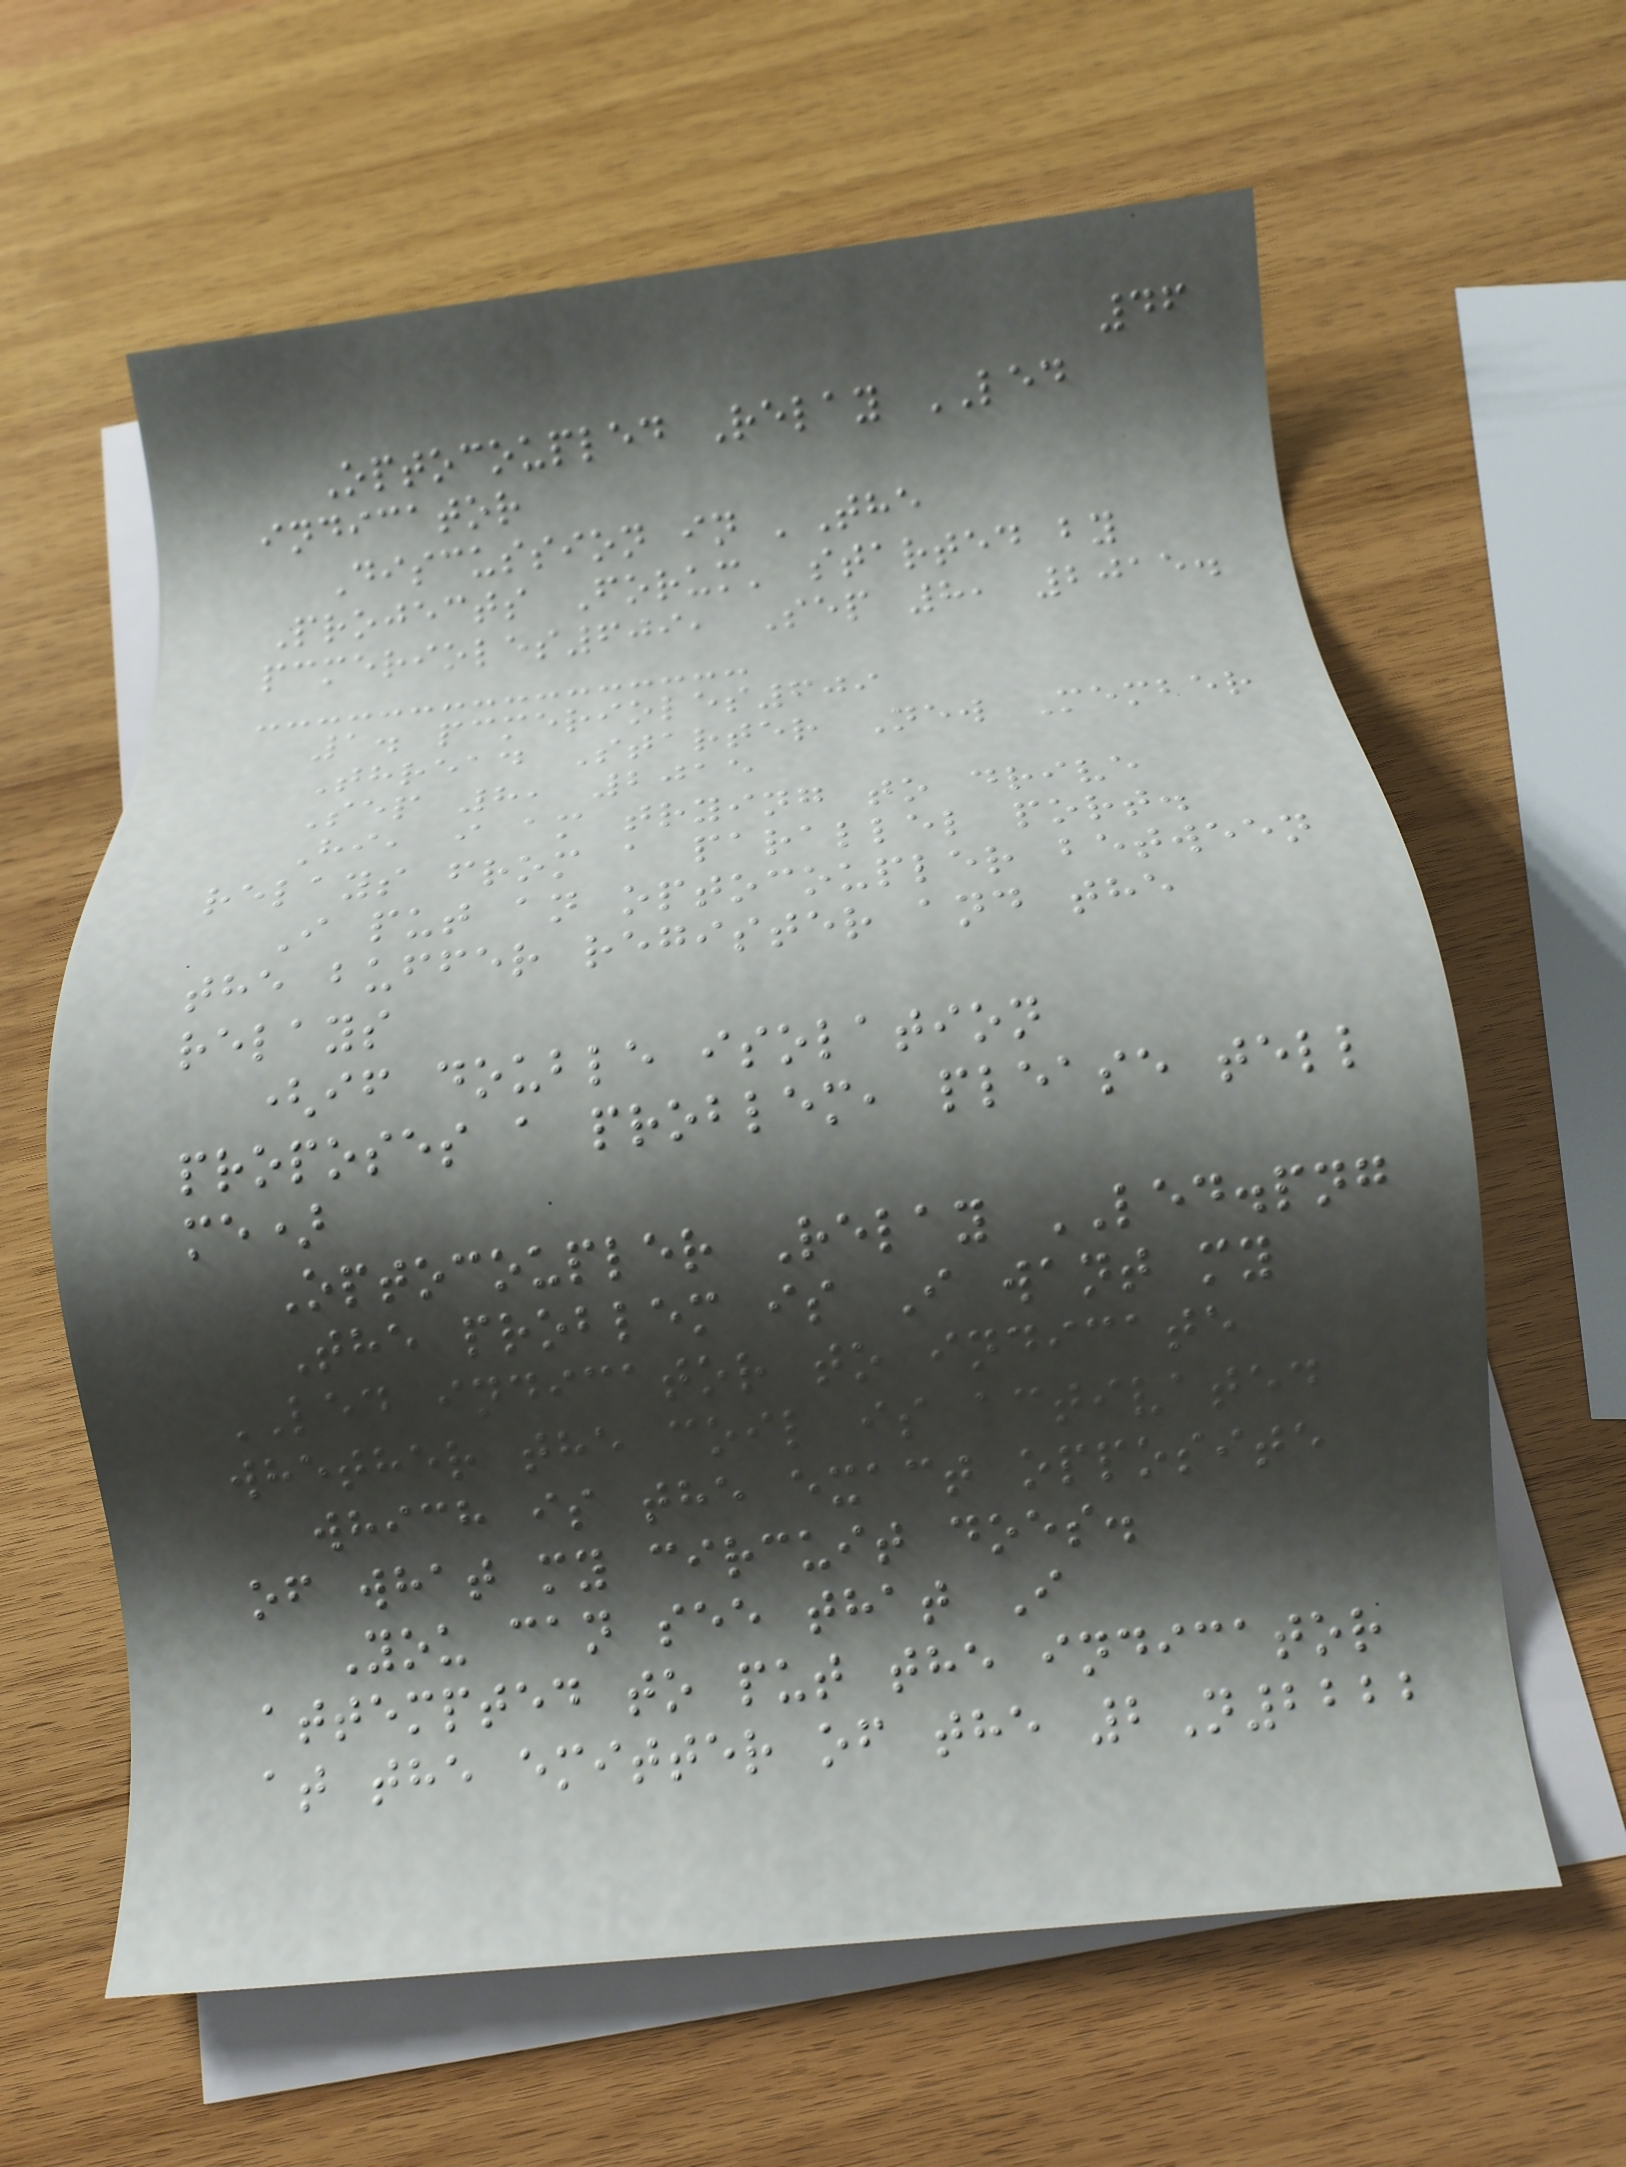46
Optocoupled Relay LED
indicator
Discussion in 'The
Projects Forum' started by
pcmerioles609, Sep 8, 2015.
1. pcmerioles609
Thread Starter New Member
Sep 8, 2015
Hi, i am trying to drive
relays from a parallel port.
I put an optocoupler between
the buffer register and the
relays
(if double isolation
proposes a problem, please tell
me)
Optocoupler Relay LED.png
The problem is I want my
LED indicator to indicate
whether the coil is activated
which is the exact opposite
of what my circuit does.
You can see that I
attempted to put the indicator
at the emitter of the 2N2222
